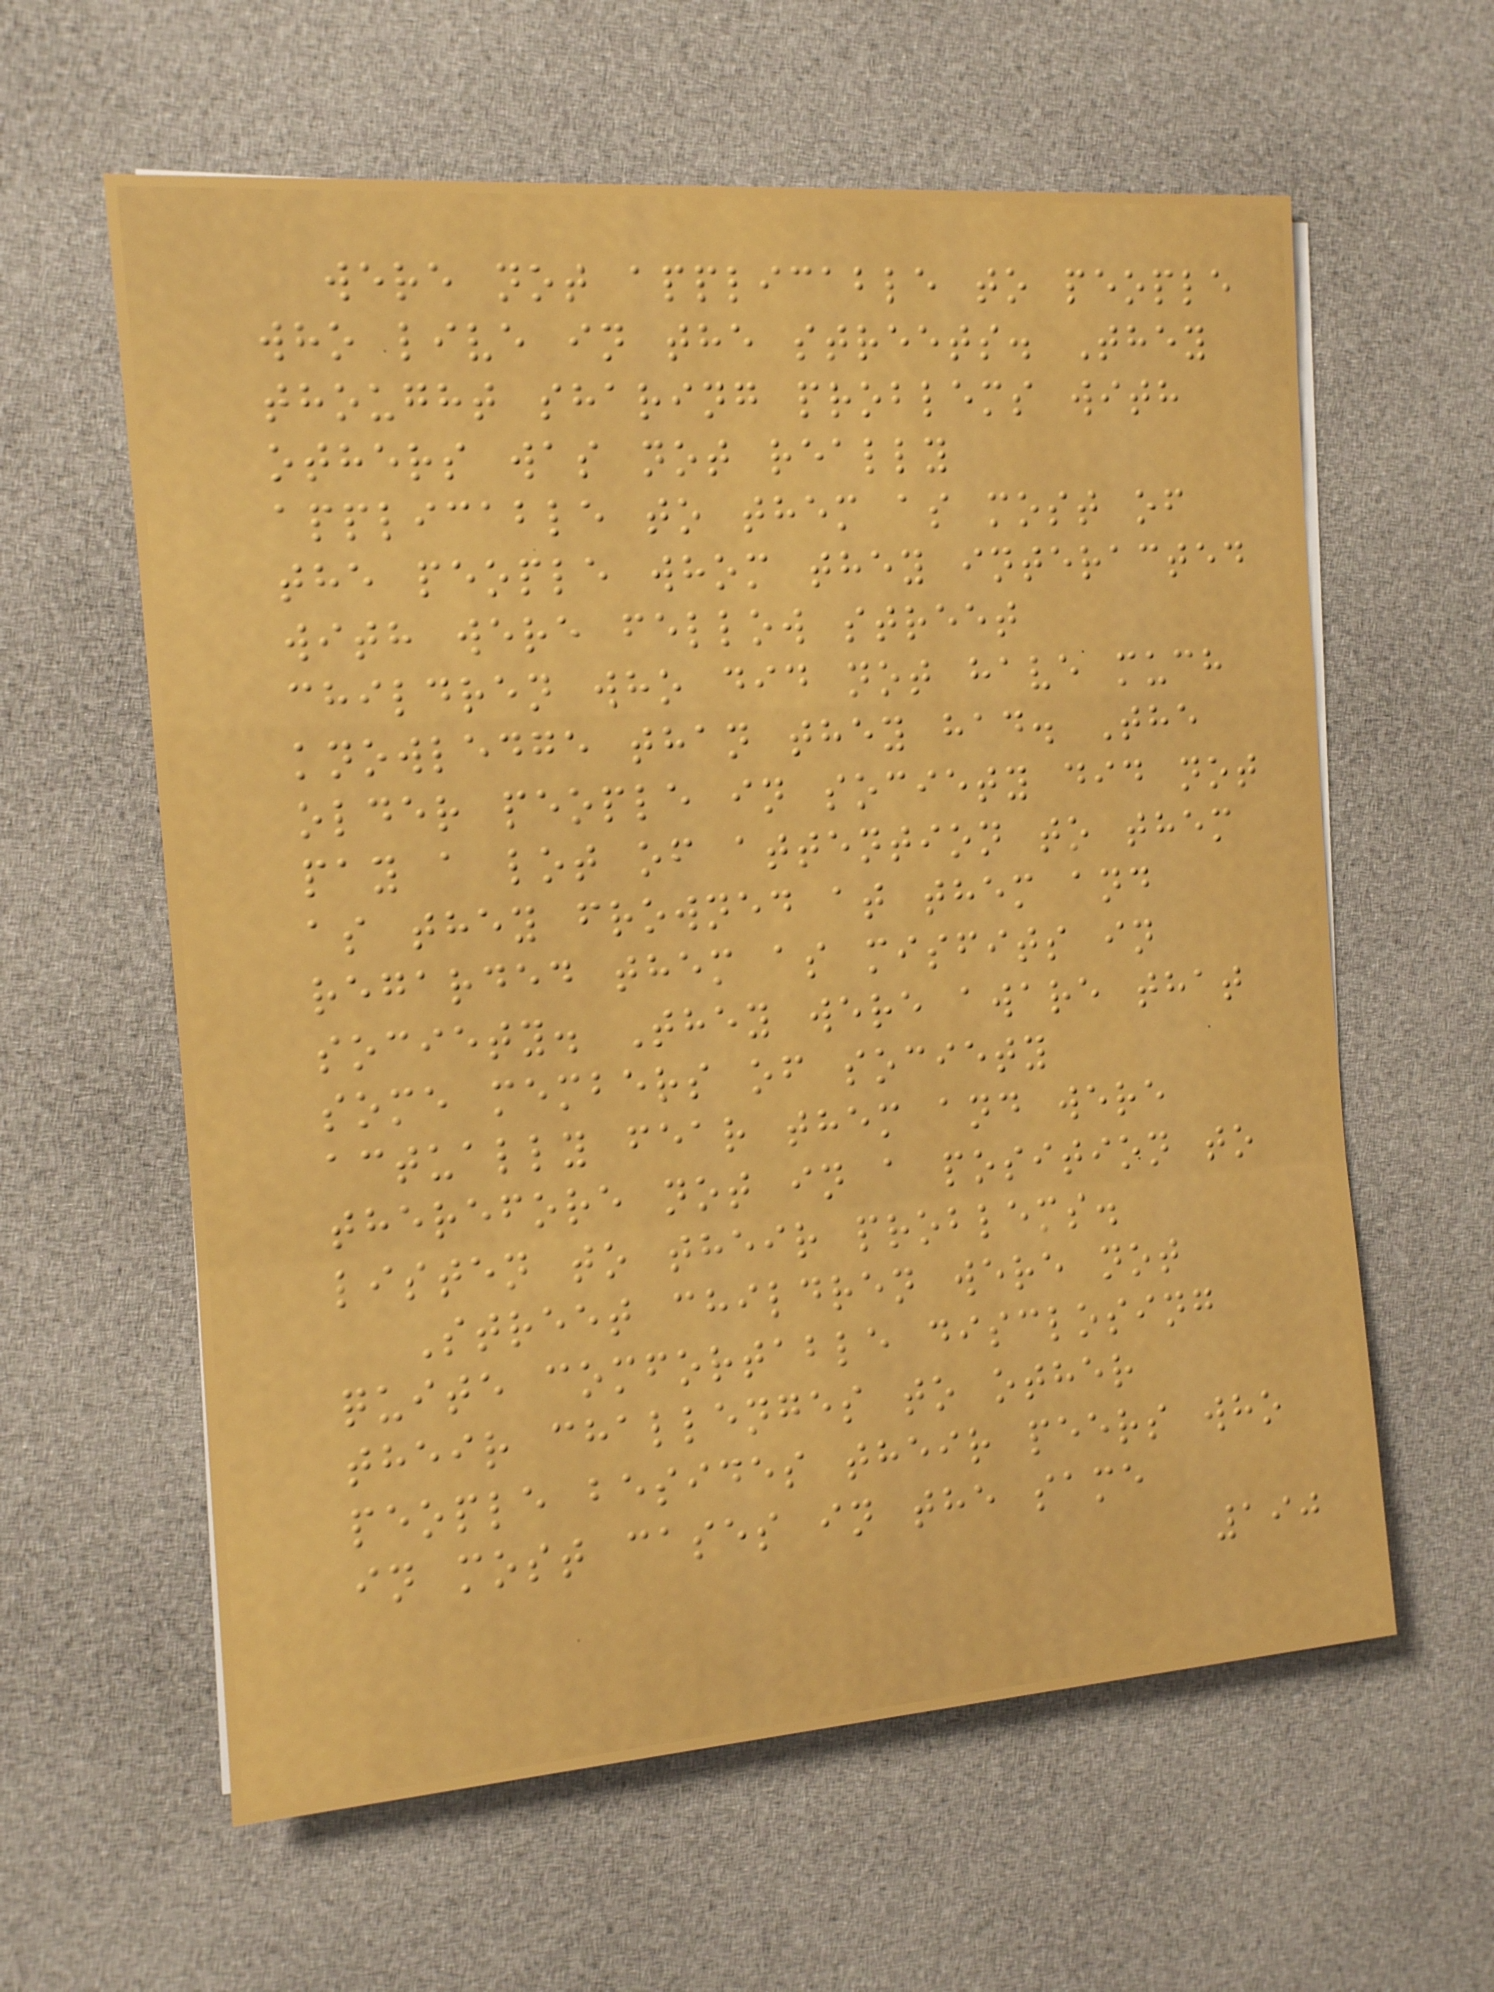were not applicable to people
who live in the streets. They
thought sharing problems with
others was not really
applicable to them as most of
the people whom they interacted
with were fellow street
children who did not have much
knowledge than they had. The
older people in society did not
pay a lot of attention to them
as they frowned at them and
regarded them as misfits in
society. They were aware that
some members of society
actually fear them and were
therefore not in a position to
listen to their problems.
Street children were not
quite comfortable disclosing
their challenges to other
people besides their peers who
in most cases in the same
190
